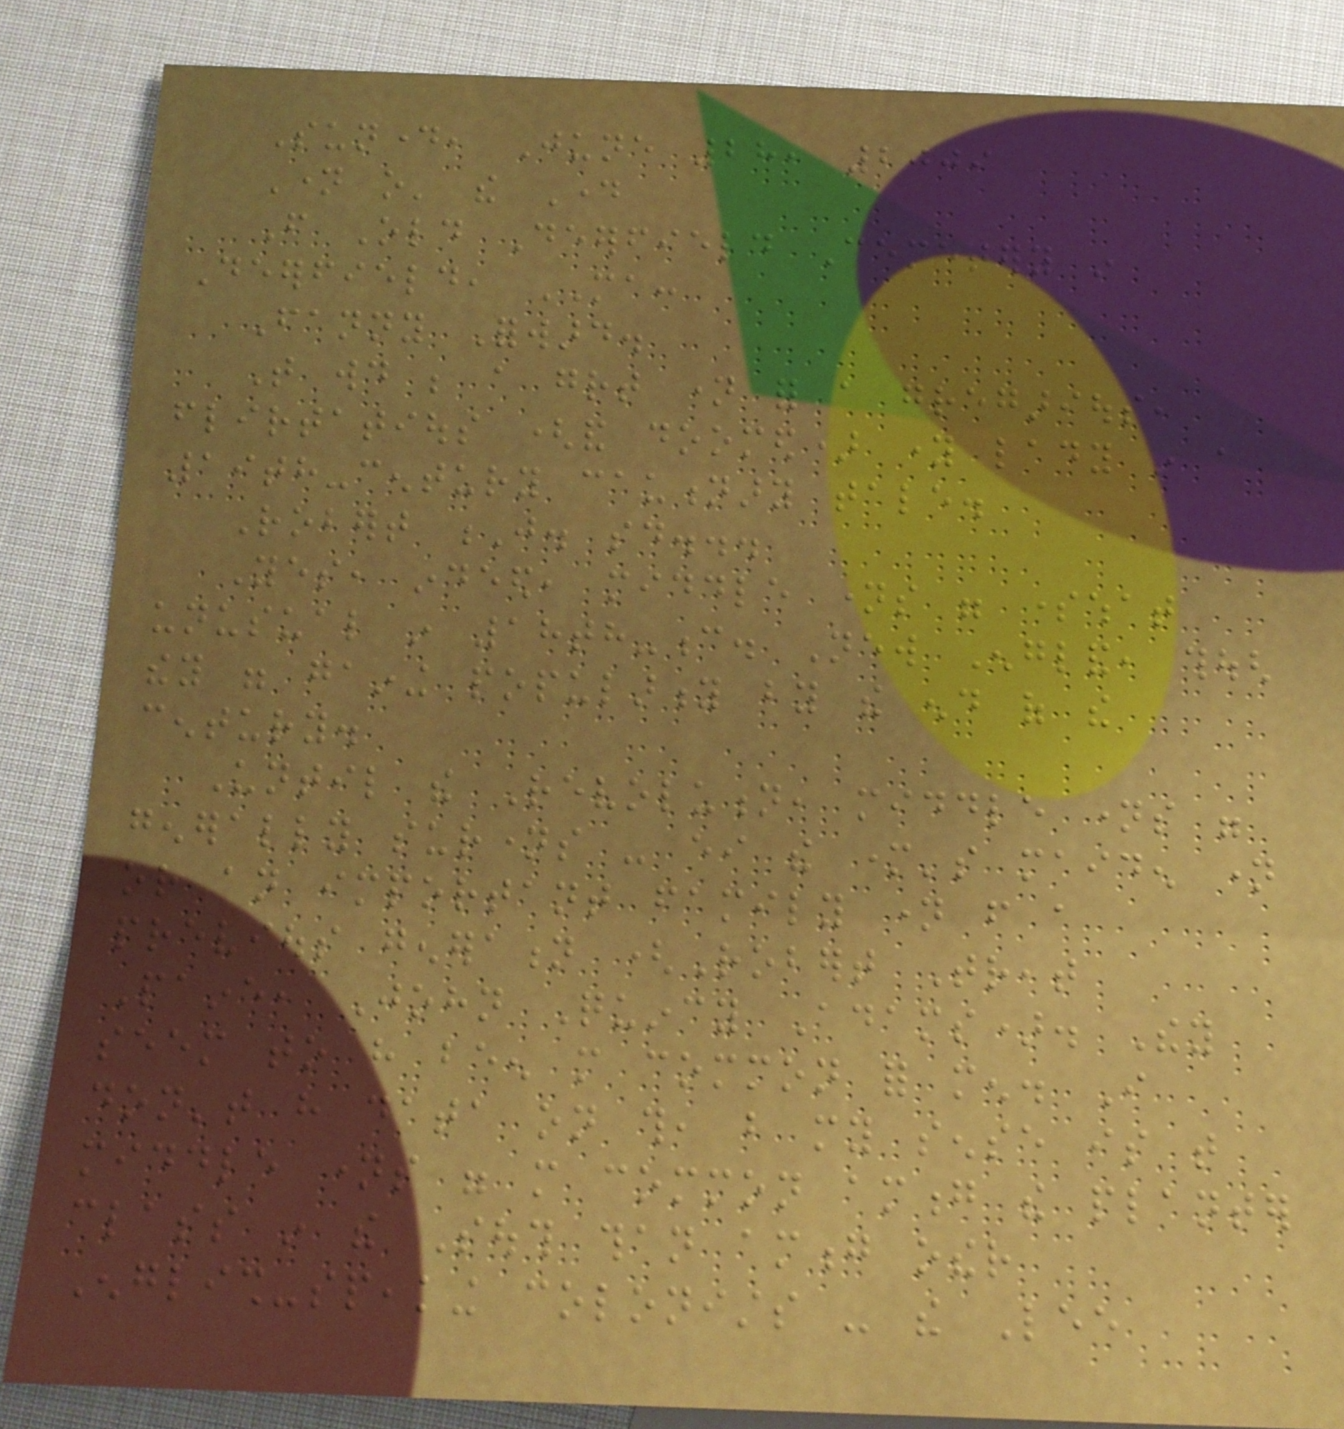Sunday, June 28, 2009
Name o' the Day
From Old Deerfield Cemetery in
Deerfield, MA:
Fanny Forward.
That would be a great name for a gregarious,
flirtatious (and doomed) young lady in a
19th-century cautionary tale.
Robert J. said...
Yes, indeed, middle names were somewhat
unusual in 18th-c. New England, though
they were gaining popularity by the end of the
century.
Until the Revolution, middle names were
generally surnames - either the mother's maiden name
or an important family name from a
previous generation (Robert Treat
Paine, John Quincy Adams). They
seem to have been more common for men. I
don't have data on this, but my sense is that
middle names were more common among the planter
class in the South than among other
English-speaking colonists - the Lee
